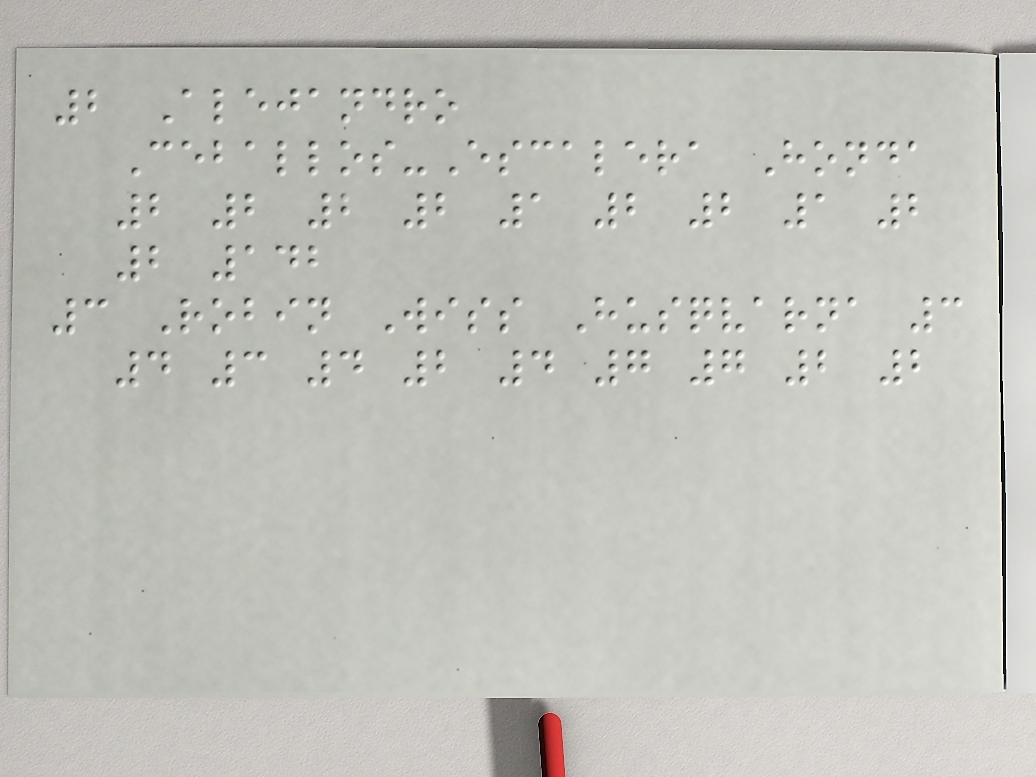2 Alejandro
Ceballos-Escalera Honda
2 2 2 2 1 2 2 1 2
2 142
3 Robin Wiss Husqvarna 3
4 3 4 2 4 7 7 2 2
